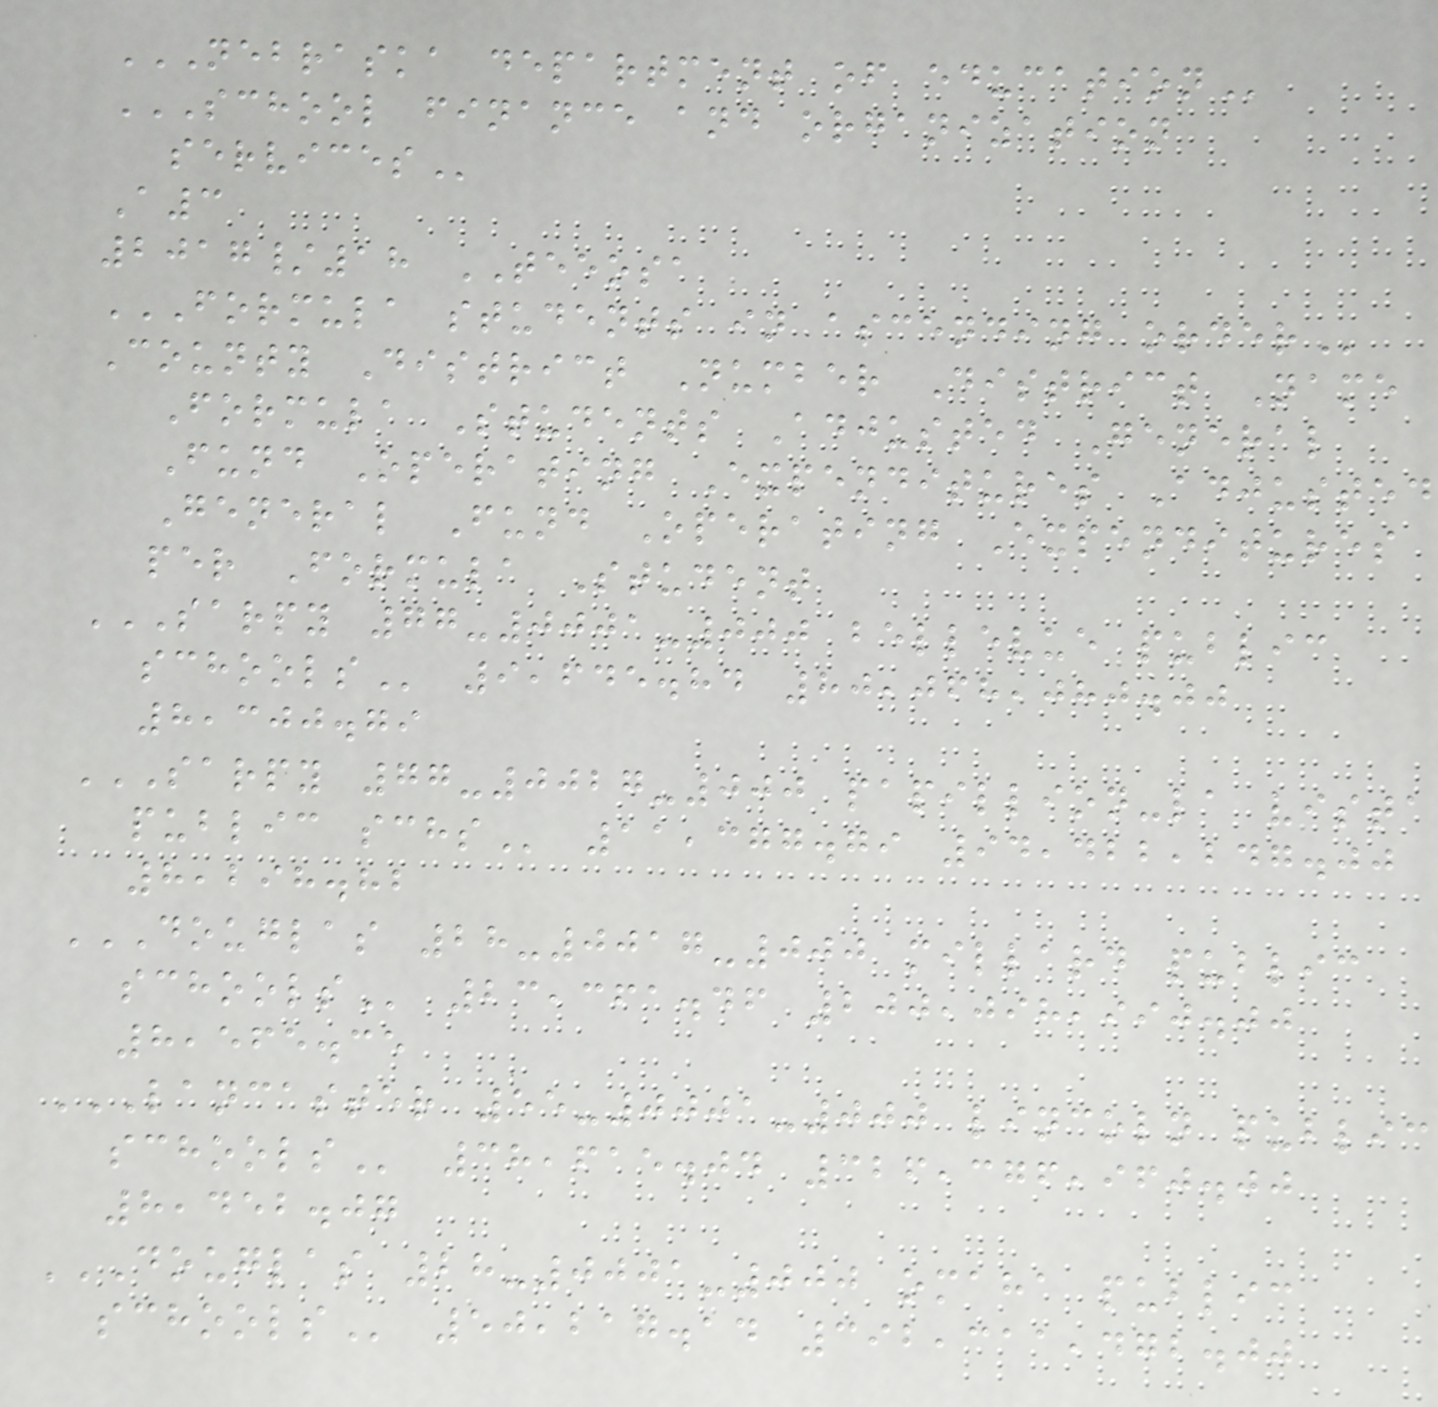NEBRASKA DEPARTMENT OF EDUCATION
SCHOOL FINANCE AND ORGANIZATION
SERVICES
A3
2017/18 TEEOSA
FORMULA STUDENTS IN ASCENDING ORDER
County District Number District Name
Formula Students Adjusted General
Fund Operating Expenditures Adjusted
General Fund Operating Expenditures
per Formula Student
SARPY 77-0001-000 BELLEVUE PUBLIC
SCHOOLS 9,645.84 80,068,080.00
8,300.79
SARPY 77-0027-000 PAPILLION-LA VISTA
PUBLIC SCHS 11,377.79 94,422,247.00
8,298.82
DOUGLAS 28-0017-000 MILLARD PUBLIC
SCHOOLS 23,361.46 200,098,990.00
8,565.35
LANCASTER 55-0001-000 LINCOLN PUBLIC
SCHOOLS 38,615.04 326,376,960.00
8,452.07
DOUGLAS 28-0001-000 OMAHA PUBLIC
SCHOOLS 50,217.14 392,311,472.00
